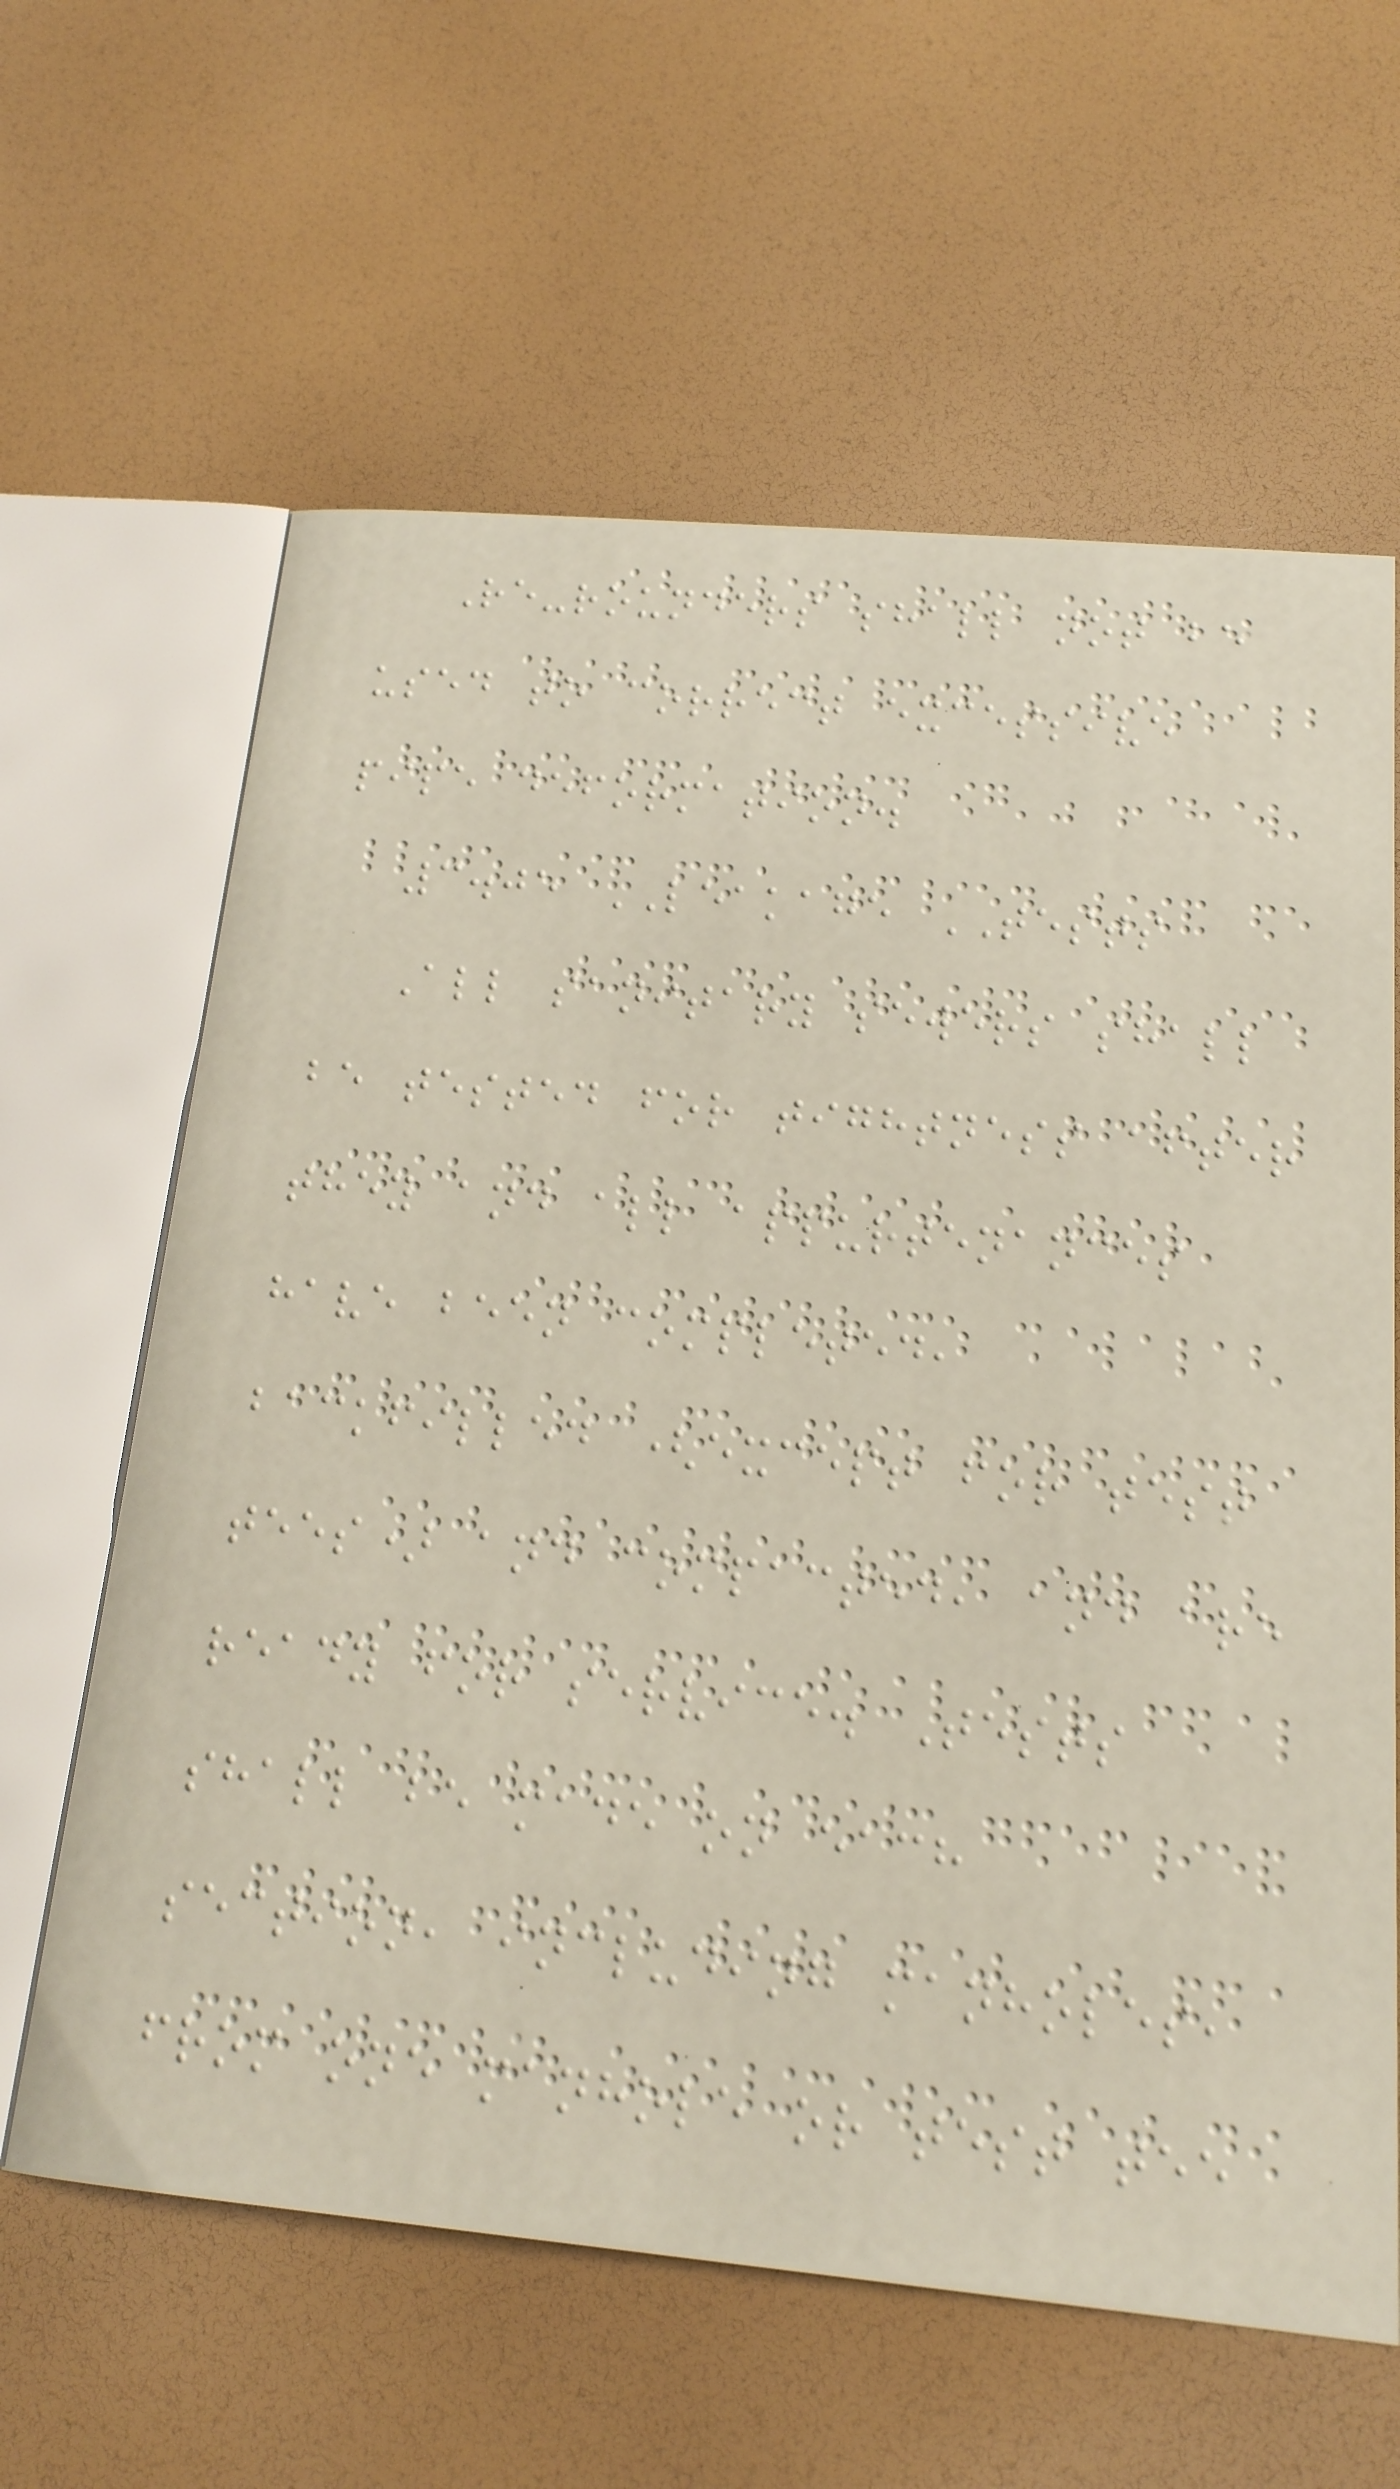Re-rounders shall not be
used to correct excessive
pipe deformation.
3.05 LEAKAGE TESTS
All sanitary sewers shall
be tested for tightness after
they and all appurtenances
have been completed,
backfilled (except for test
tees) and compacted, and are
ready for service. Tests
shall be made on each
section, including manholes,
from one manhole or test tee
